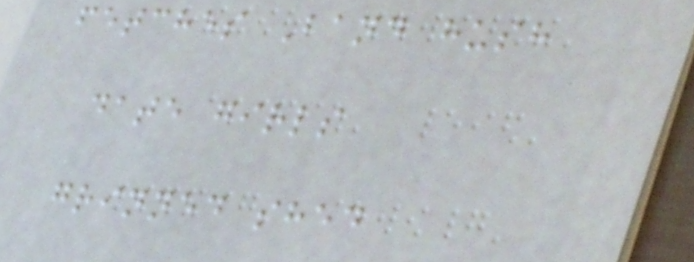fetches Band hush
date girls
grinned shed
